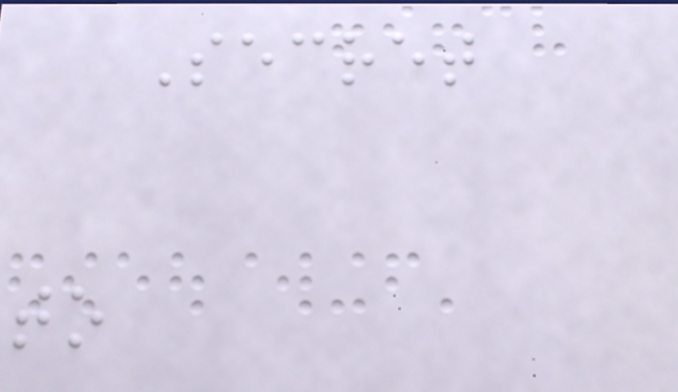Secret
to
